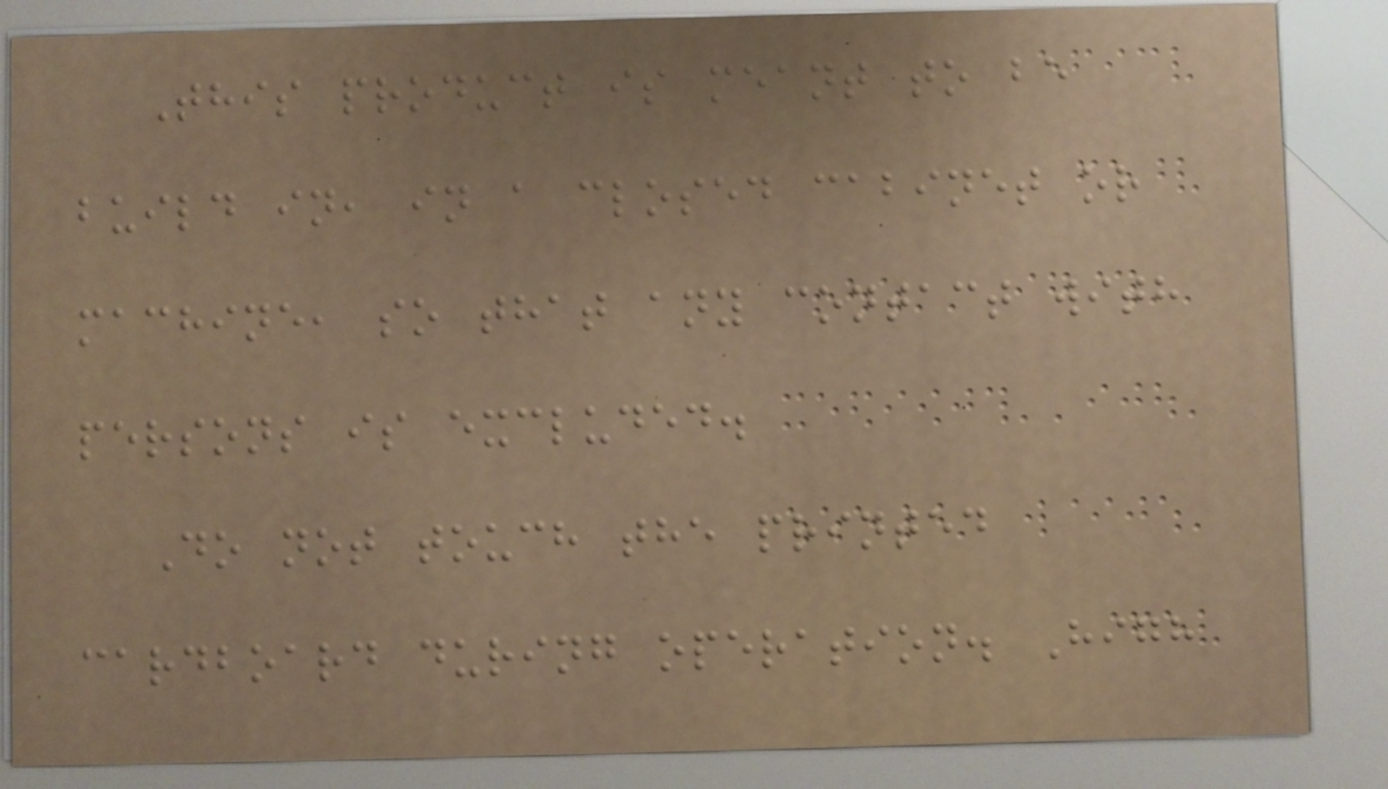This product is meant to be
build in, in a closed cabinet or
machine, so that any contact with
persons is excluded.
Do not touch the printed
cardboard during operation. High
